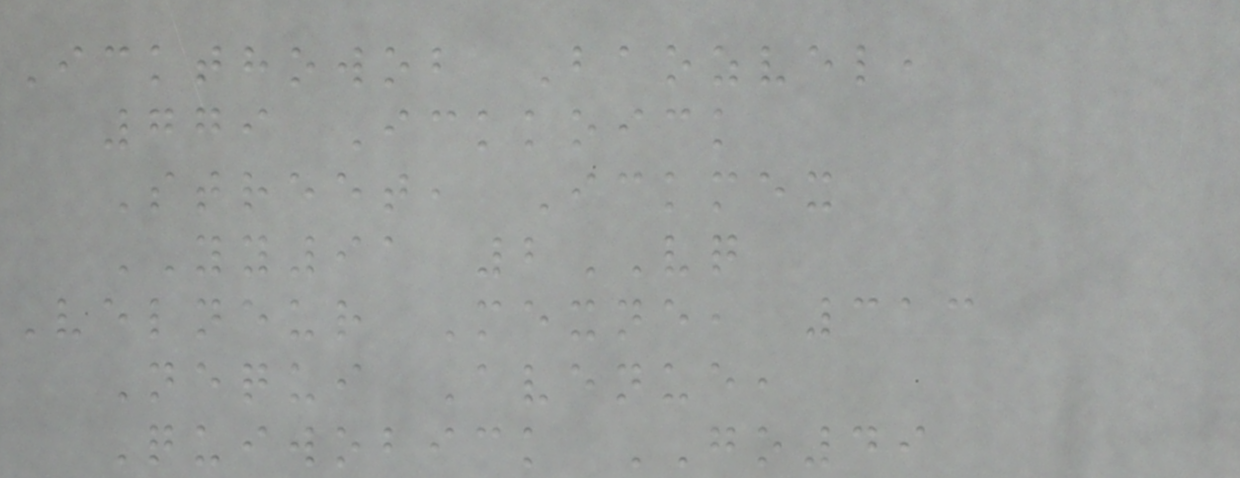Ickthowob Baozvel,
779 Ickkoick
Street, Ickmex
YY91 2VQ
Velneur Mexne, 313
Nequi Avenue,
Quiwobick GO49
